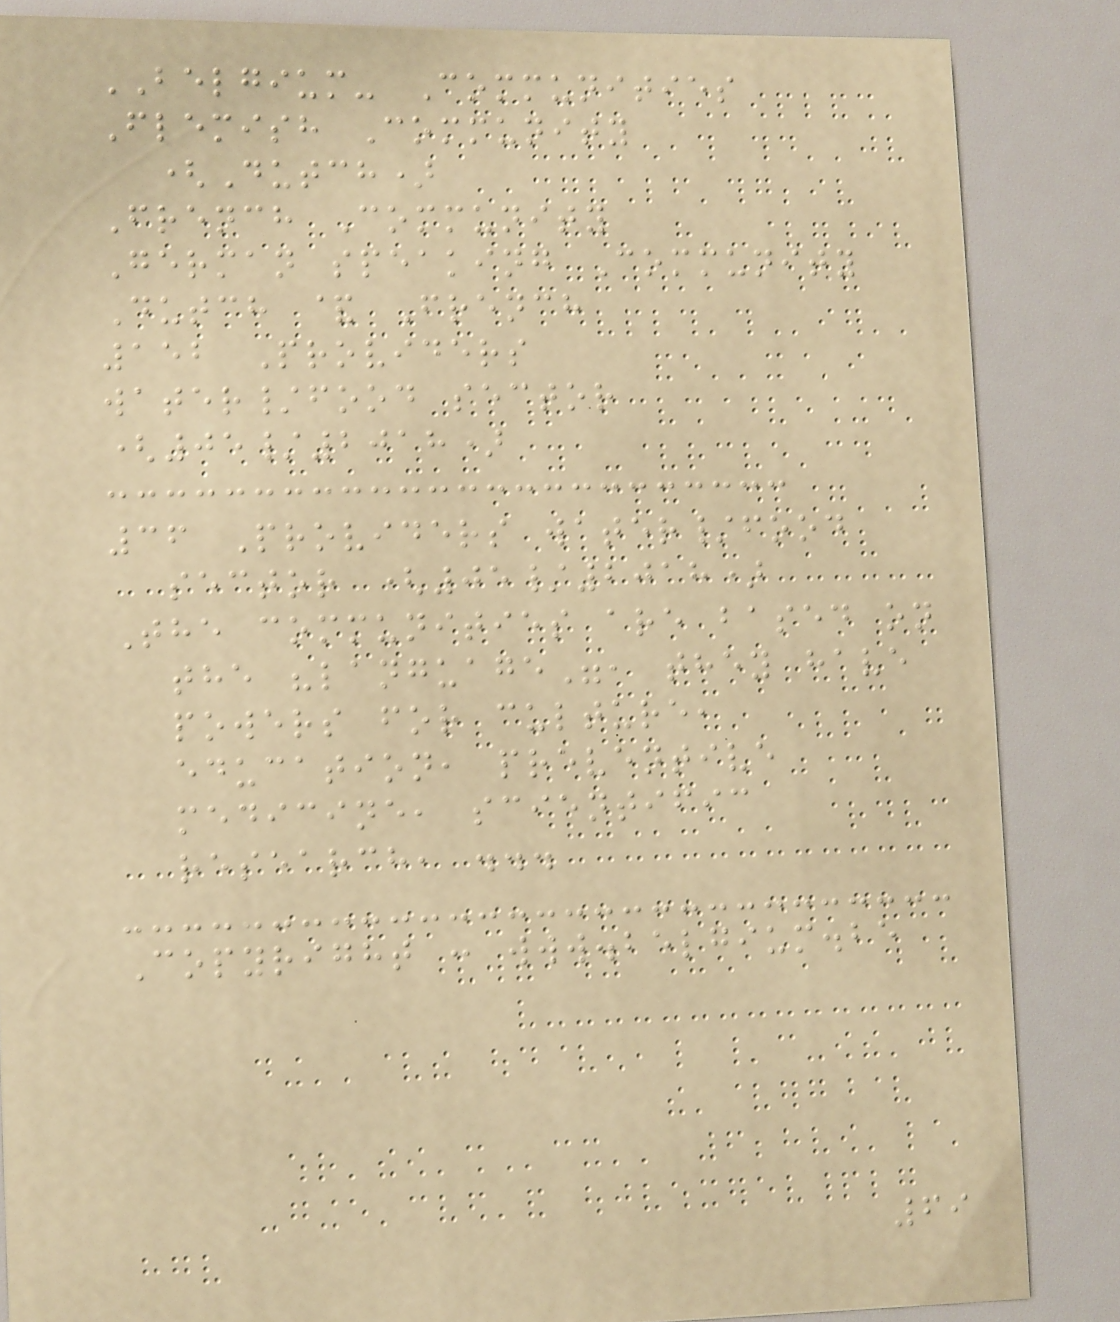BELGIUM- Communities
Flemish Community
(Dutch)
French Community
German speaking Community
Dutch & French
152 Providers
water/food sector
(05/2018)
36 Providers water/food
sector (05/2018)
The communities are based on
the "language", they have
powers for culture,
education, preventive
medicine, scientific
research, ...
Copyright : www.belgium.be
69
